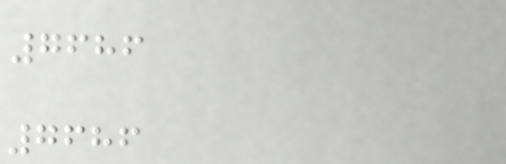7686
7686
